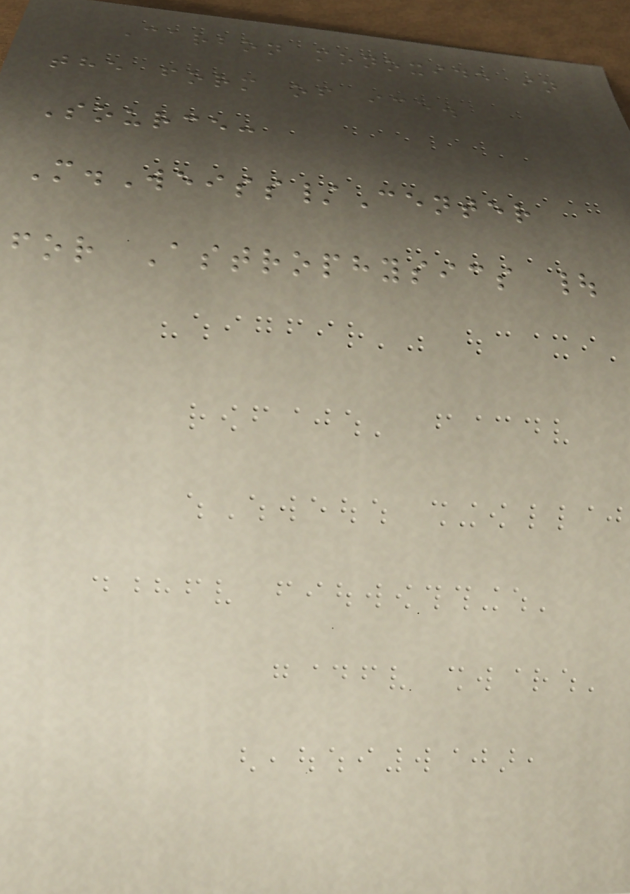Carbon monoxide in
the form of ice.
Source:
M.Weiss/Center
for Astrophysics |
